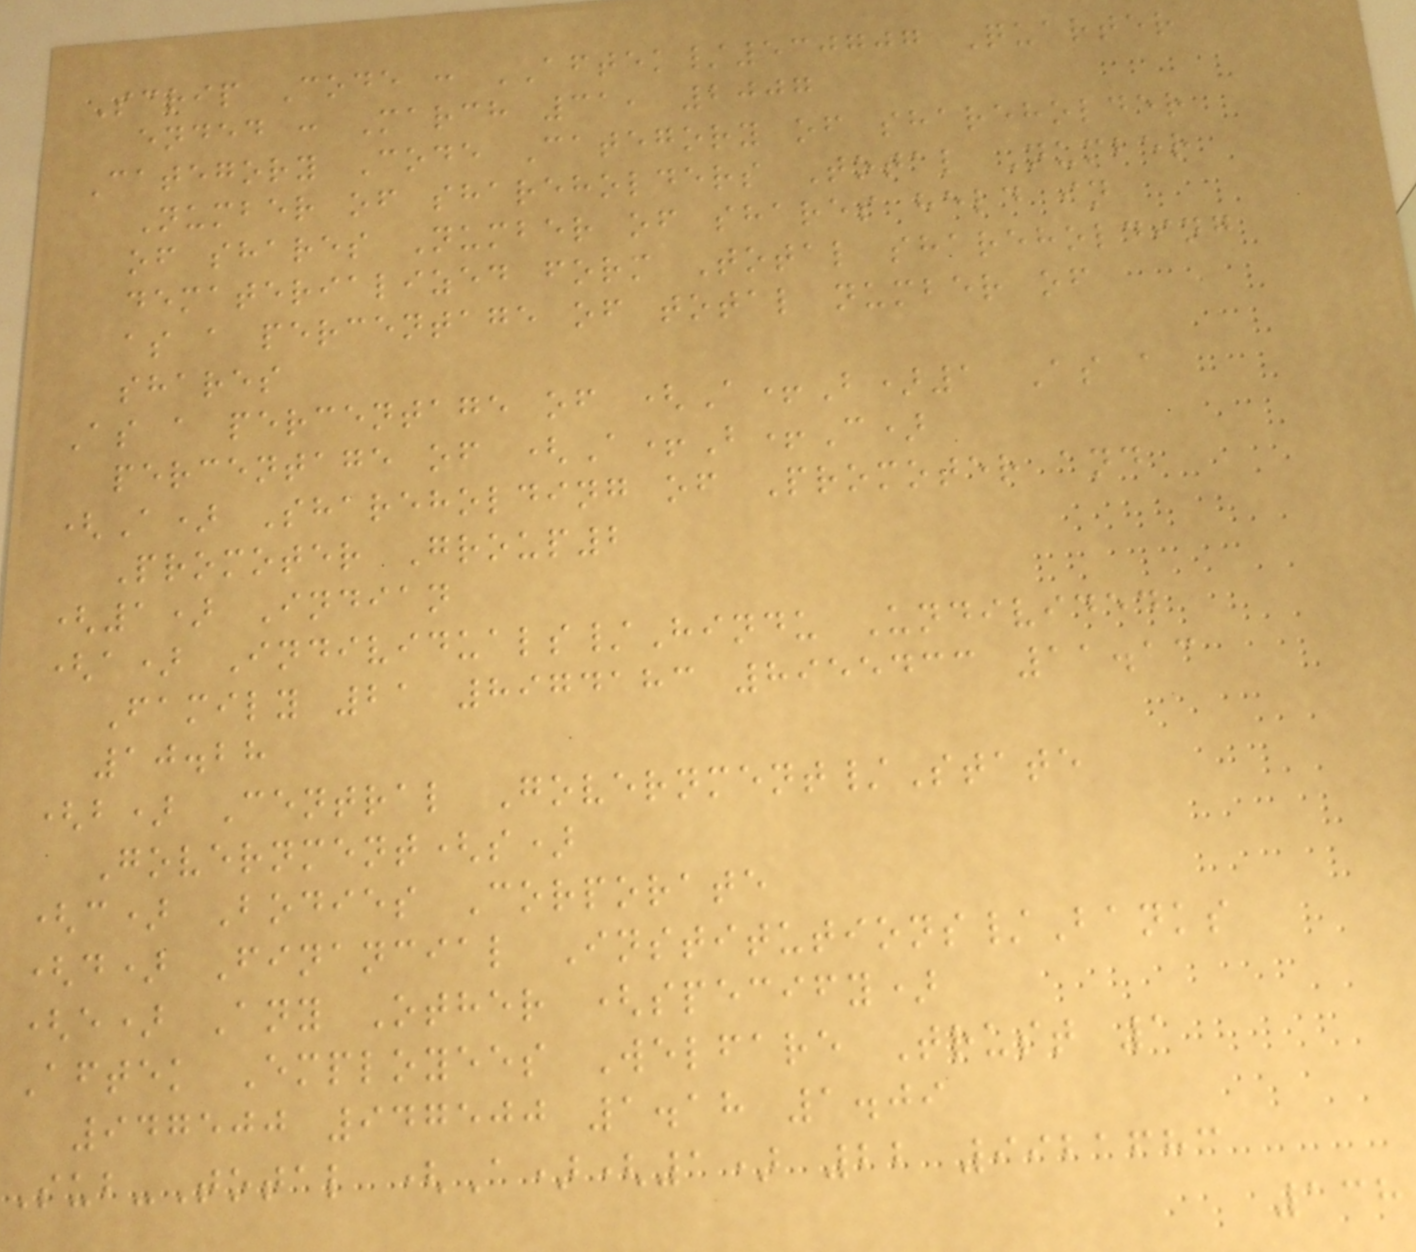Scrip Code : AFTEK/530707 Quarter
ended : March 31, 2007
Category Code Category of shareholder
Number of shareholders Total Number
of shares Number of shares held in
dematerialized form Total shareholding
as a percentage of total number of
shares
As a percentage of (A+B)1 As a
percentage of (A+B+C)
(A) Shareholding of Promoter and
Promoter Group2
(1) Indian
(a) Individuals/Hindu Undivided
Family 21 8974183 8955433 11.13
10.28
(b) Central Government/State
Government(s)
(c) Bodies Corporate
(d) Financial Institutions/Banks
(e) Any Other (specify)
Aftek Employees Welfare Trust 1
947500 947500 1.18 1.09
Sub-Total (A)(1) 22 9921683
138
